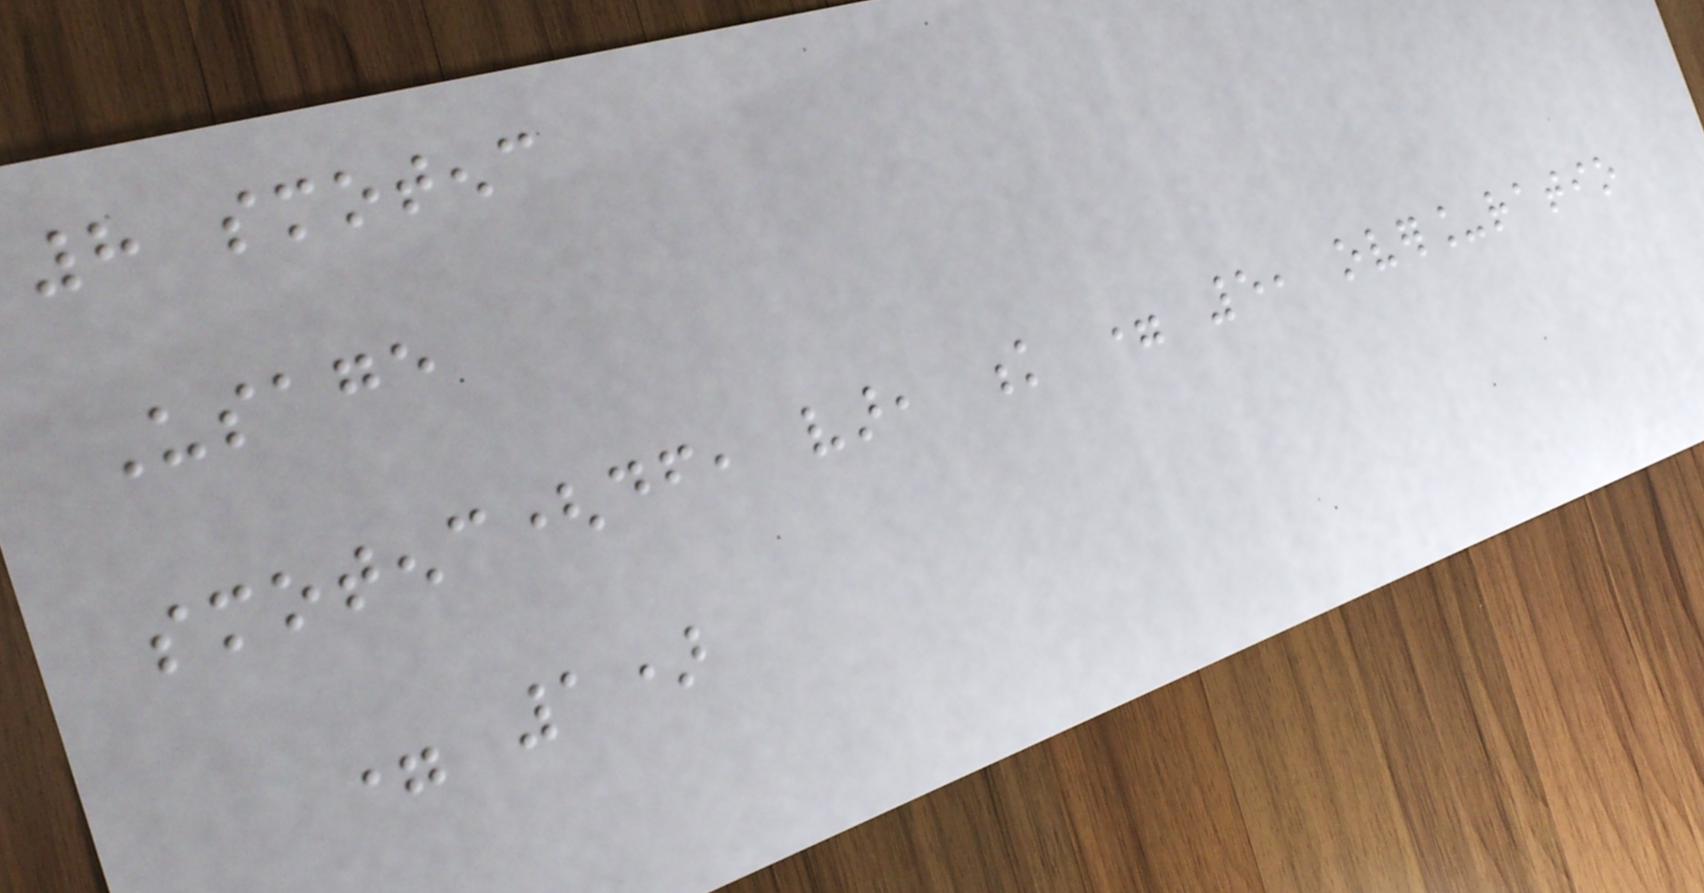8 smotenc
Usage
smotenc(df, var, k = 5, over_ratio
= 1)
